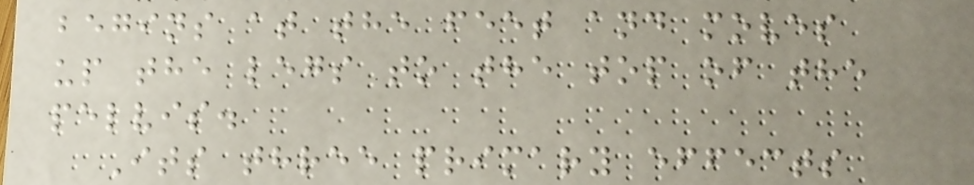begins at the feet and moves
up the legs to the top of the
pelvis.
Its three primary effects
